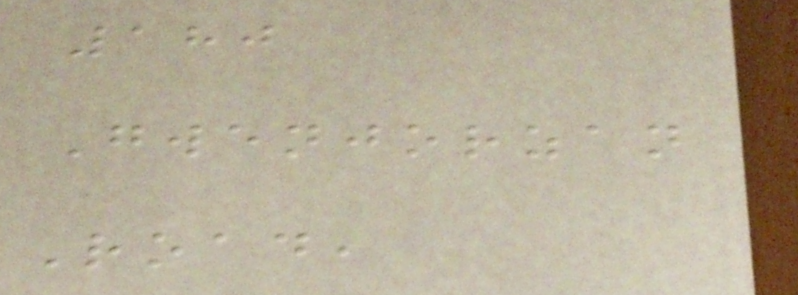180
Gwenjorzan
Road,
